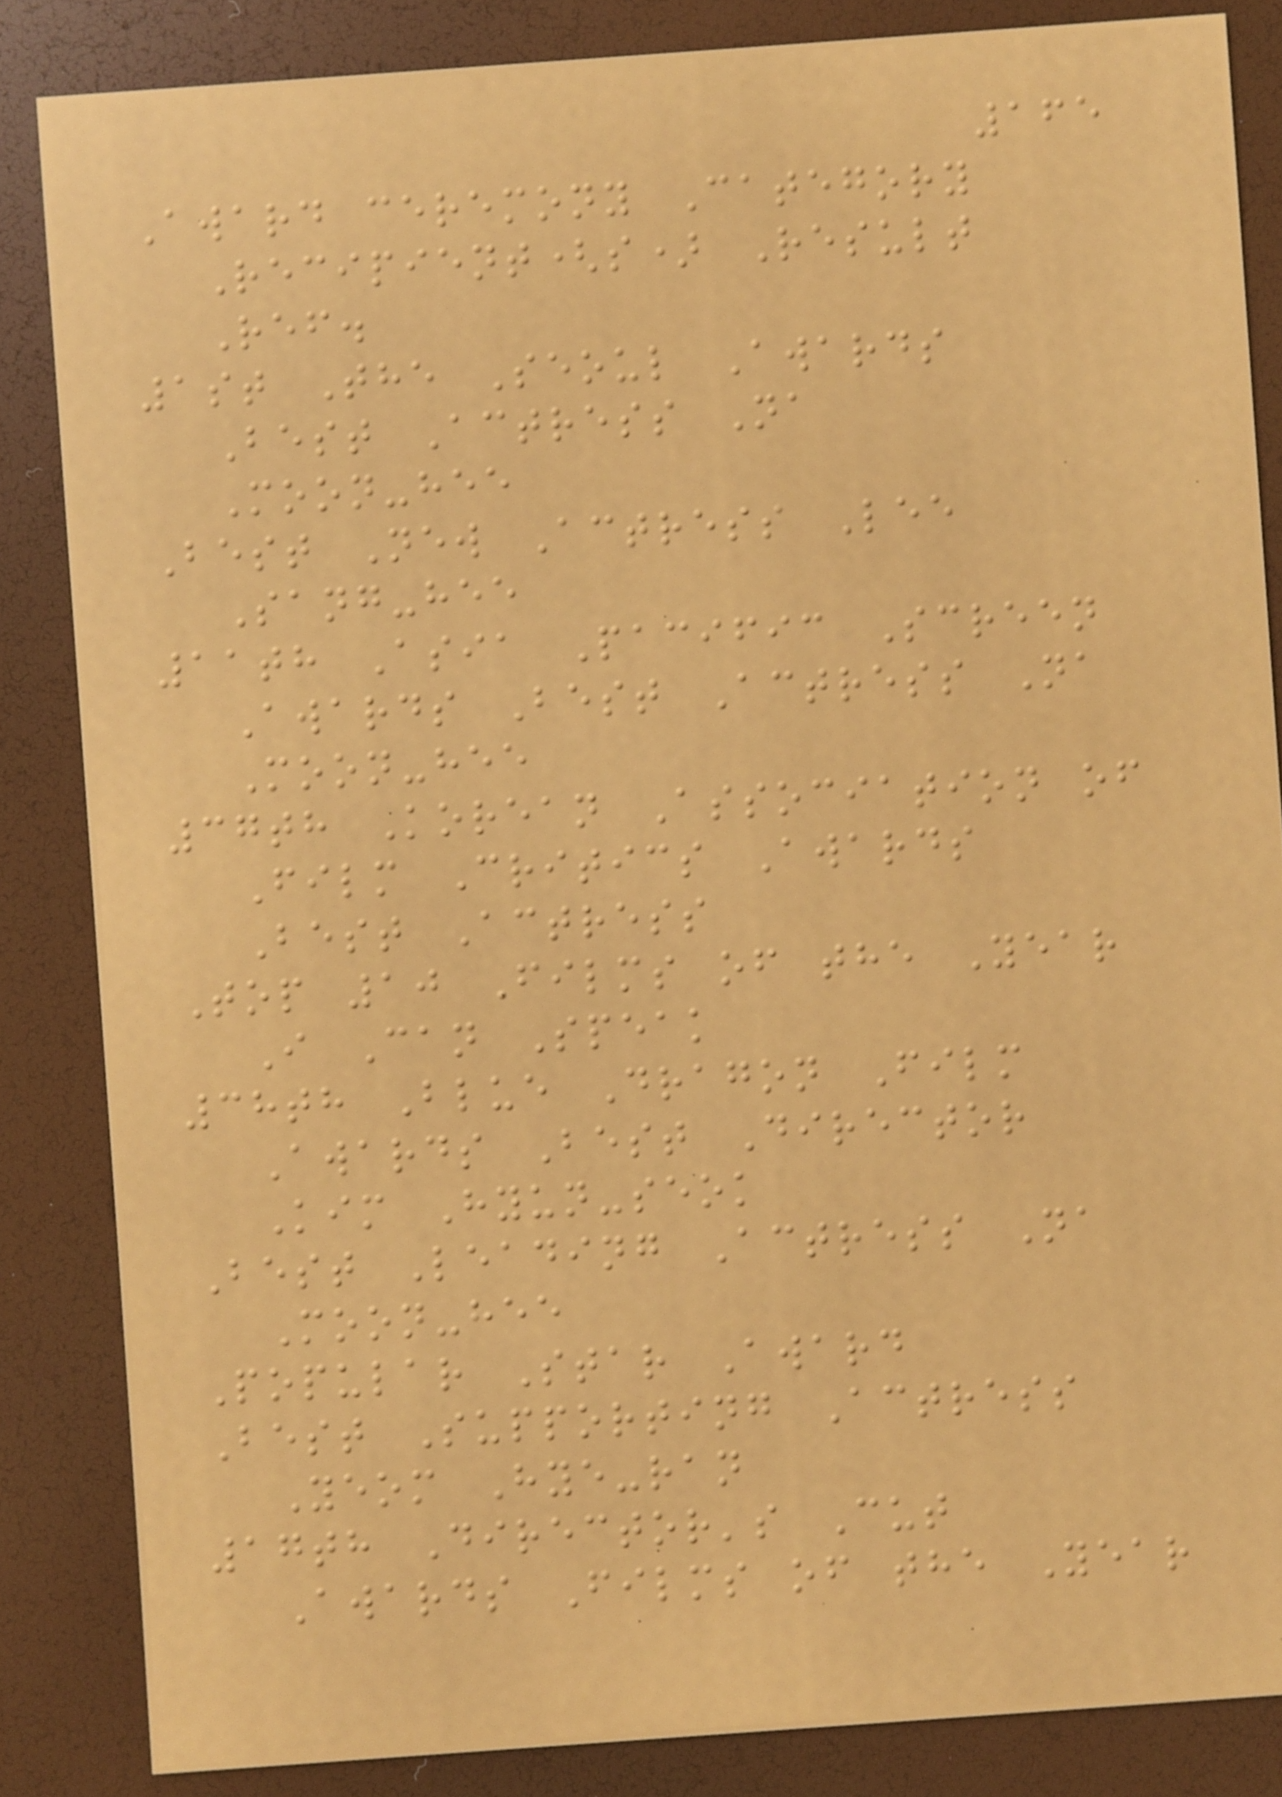165
Award ceremony Category
Recipient(s) Result
Ref.
1st The Seoul Awards
Best Actress Na
Moon-hee
Best New Actress Lee
Sang-hee
11th Asia Pacific Screen
Awards Best Actress Na
Moon-hee
37th Korean Association of
Film Critics Awards
Best Actress
Top 10 Films of the Year
I Can Speak
38th Blue Dragon Film
Awards Best Director
Kim Hyun-seok
Best Leading Actress Na
Moon-hee
Popular Star Award
Best Supporting Actress
Yeom Hye-ran
17th Director's Cut
Awards Films of the Year
